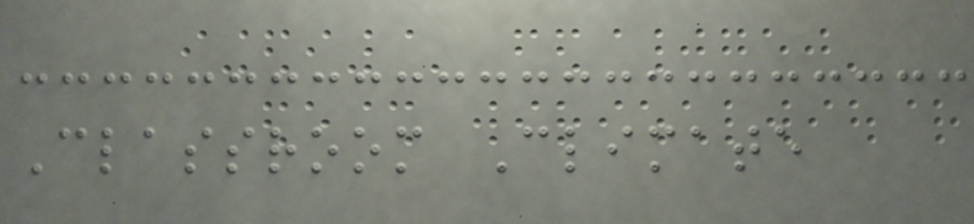Classroom Climate
